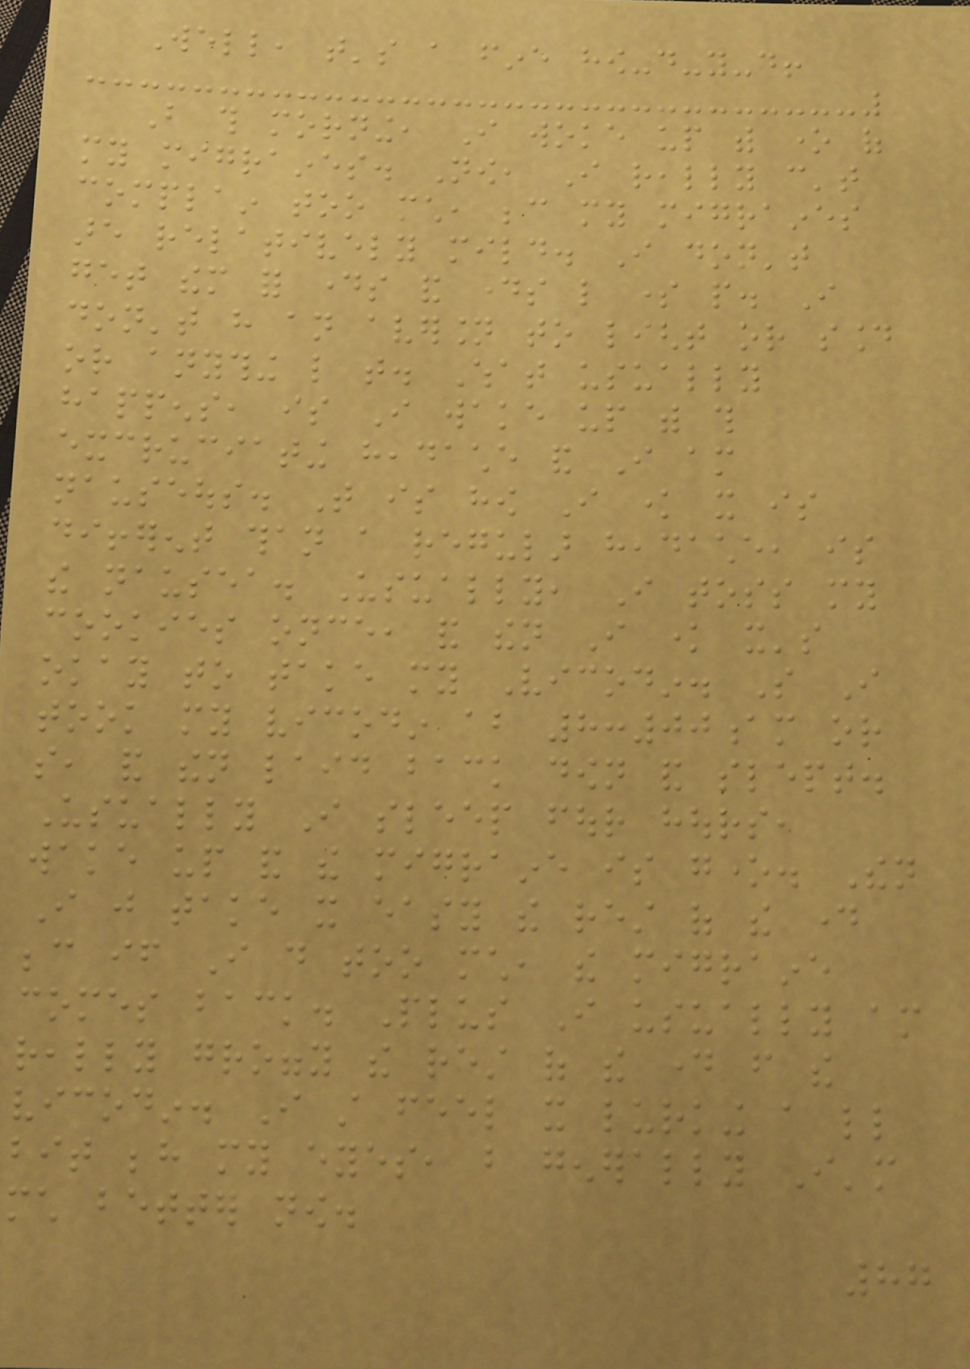Well, that's a fine how-do-you-do!
But this morning, I woke up with one of
my migraines. Now, I really can't
complain too much, because my migraines
are relatively mild. I don't
get them for days and days like some people. I
don't have an aversion to light or sound
or anything like that. What usually
happens, is I wake up with this
excruciating headache and I am
nauseous. That is how I know it is
different than a regular headache, is
the nausea. Usually, I toss my
cookies once, and then I know it's
okay to take my Vicodin. So I
took my vicodin about 8:00am or
so, and then laid back down and slept.
Usually I sleep four hours,
wake up and the migraine is gone. Then
I just take it easy the rest of the day
because if I do too much, the migraine
comes back. Plus I usually am
really groggy the rest of the day from the
vicodin. I still feel it lurking a little
bit behind my eyes, but generally I'm
much better now.
87
